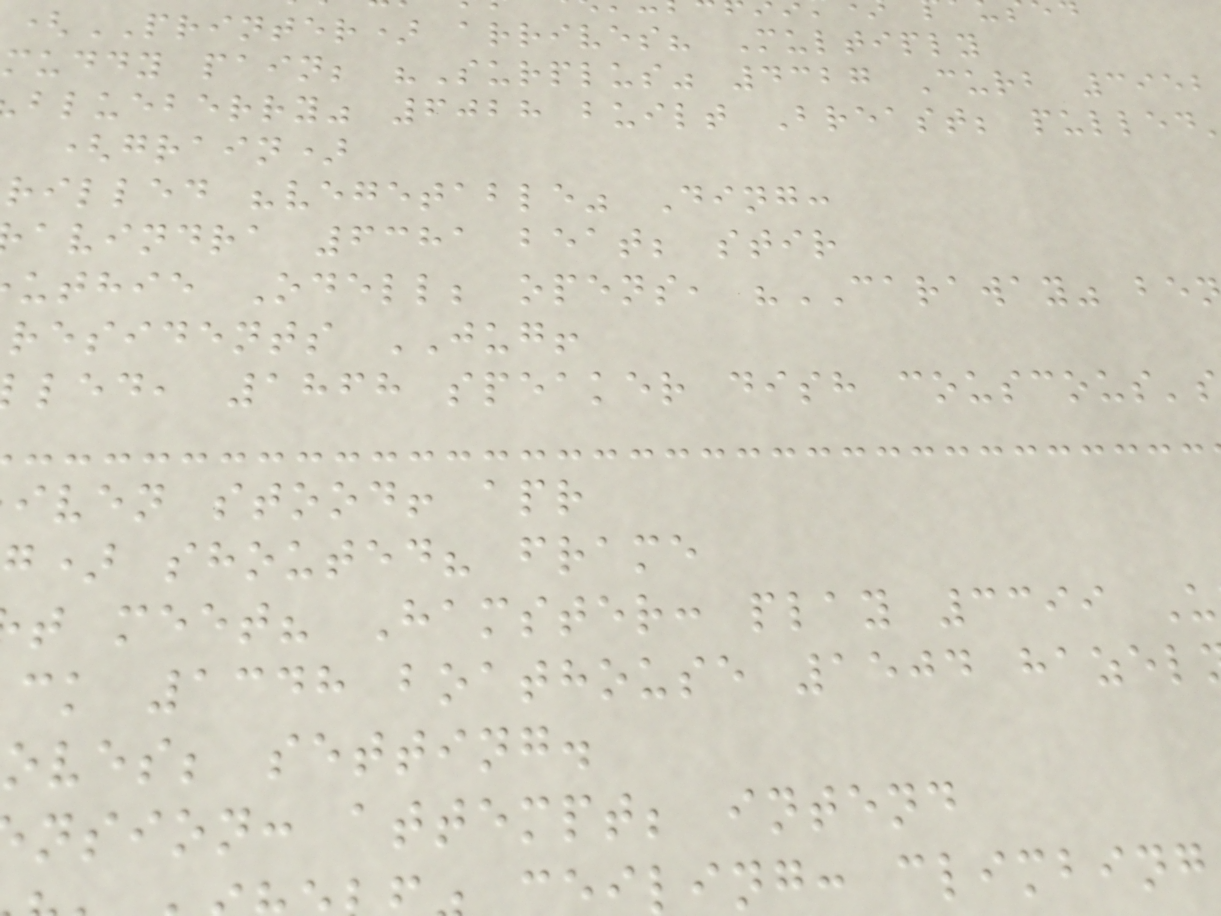(PRINTER) arrives? Multiply
muddy pain; "Surplus" 4327 Curb 3952
blueberry" 6028 built Breast; pulled
(grain)
rilled "vegetable" Ding:
avindra 6381 beat; stir
uthie Odell; opens, "CARAWAY" be
residents JUG!
led, 1868 speaker dish couscous's
iven stood! apr
g) shouted? frame
t meet? Hamster: play 3399 U
ck 1348 boathouse 1504 hazel
oves; setting.
nsion: attempt; intend
iling: climbing
